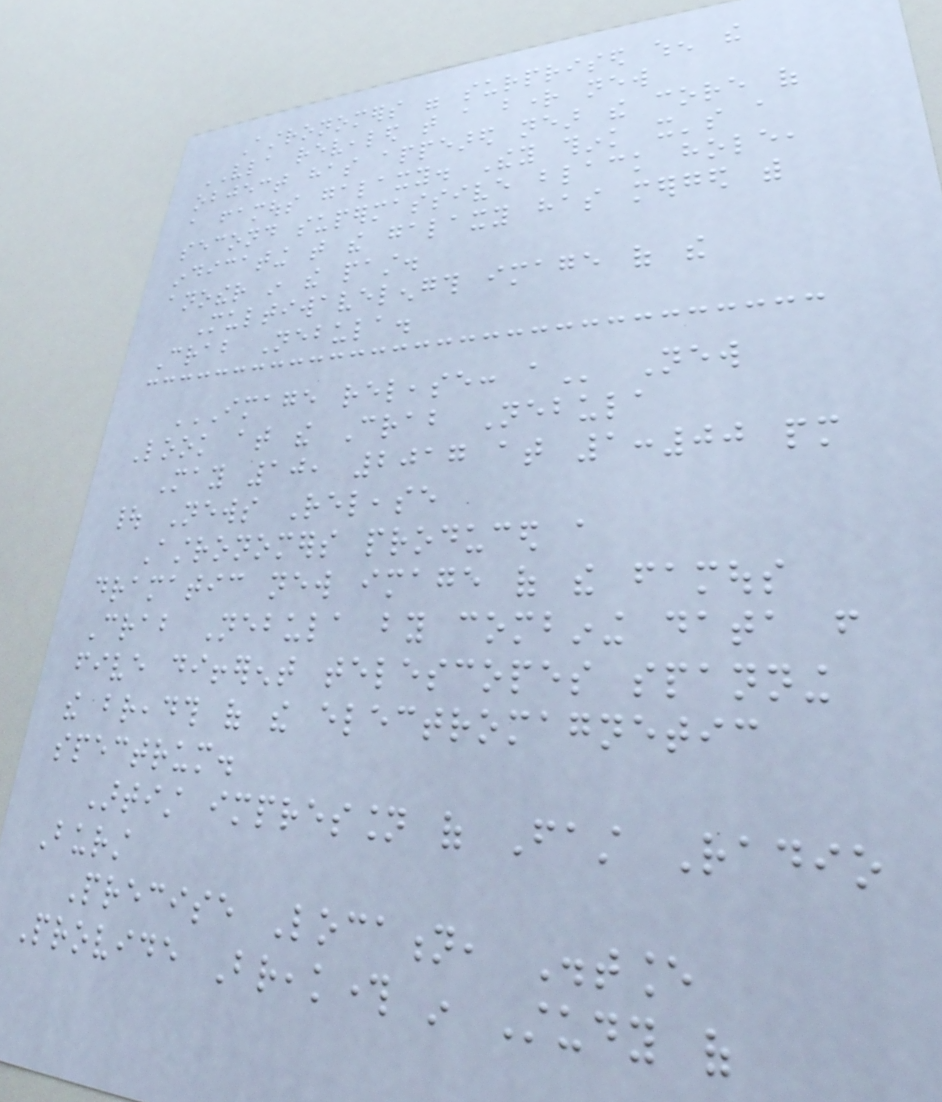Astronomers were surprised when the
VLA revealed that a bright new
object has appeared near the core of
a famous galaxy. They think it's a
second supermassive black hole,
indicating that the galaxy has merged with
another in the past.
Multiwavelength image of the
Crab Nebula.
IMAGE RELEASE: A New
Look at the Crab Nebula
May 10, 2017 at 1:00 pm
| News Release
Astronomers produced a
dramatic new image of the famous
Crab Nebula by combining data from
five different telescopes spanning
the breadth of the electromagnetic
spectrum.
Artist impression of Fast Radio
Burst
Precise Location, Distance
Provide Breakthrough in Study of
